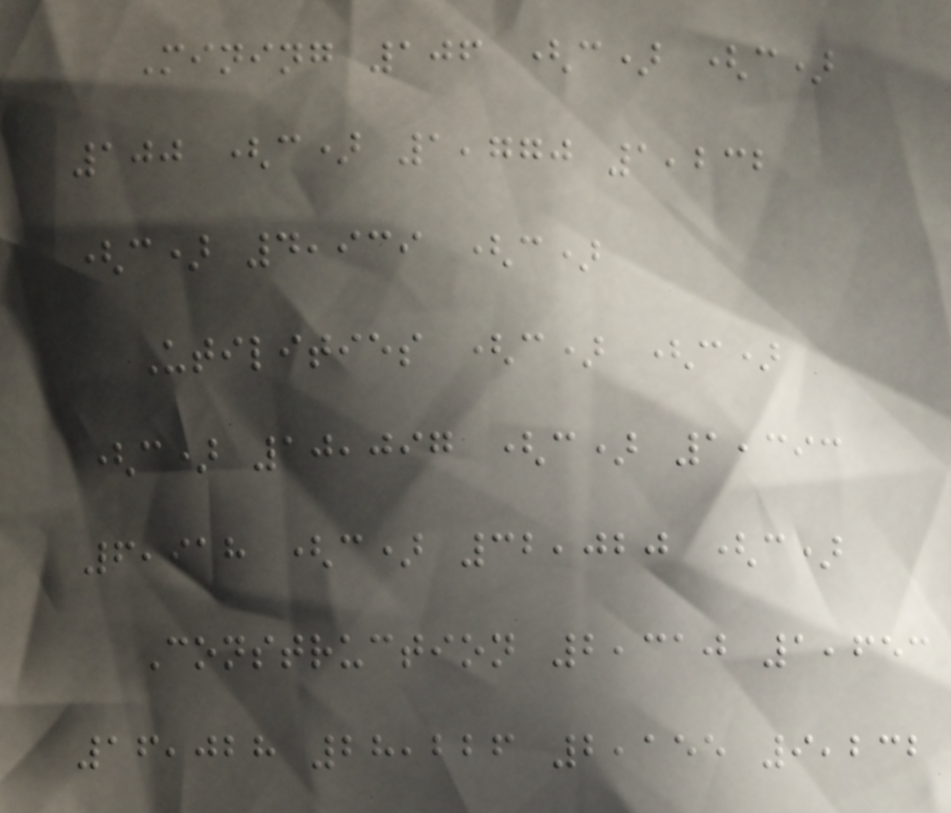Mining 106 (c) (c)
100 (c) 1,770 1,232
(c) 4,939 (c)
Utilities (c) (c)
(c) 10,097 (c) 1,393
6,918 (c) 32,020 (c)
Construction 2,310 1,653
16,028 28,226 2,155 9,232
